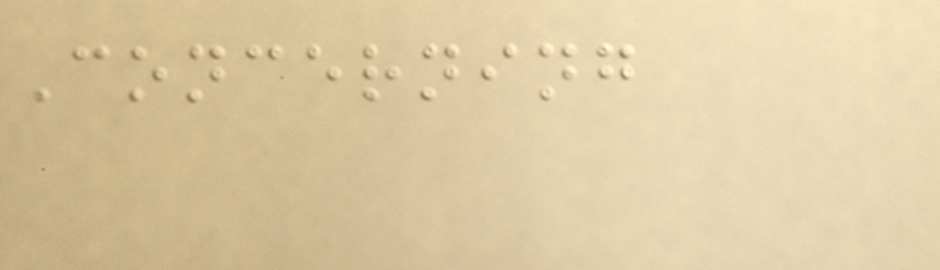Concerning
